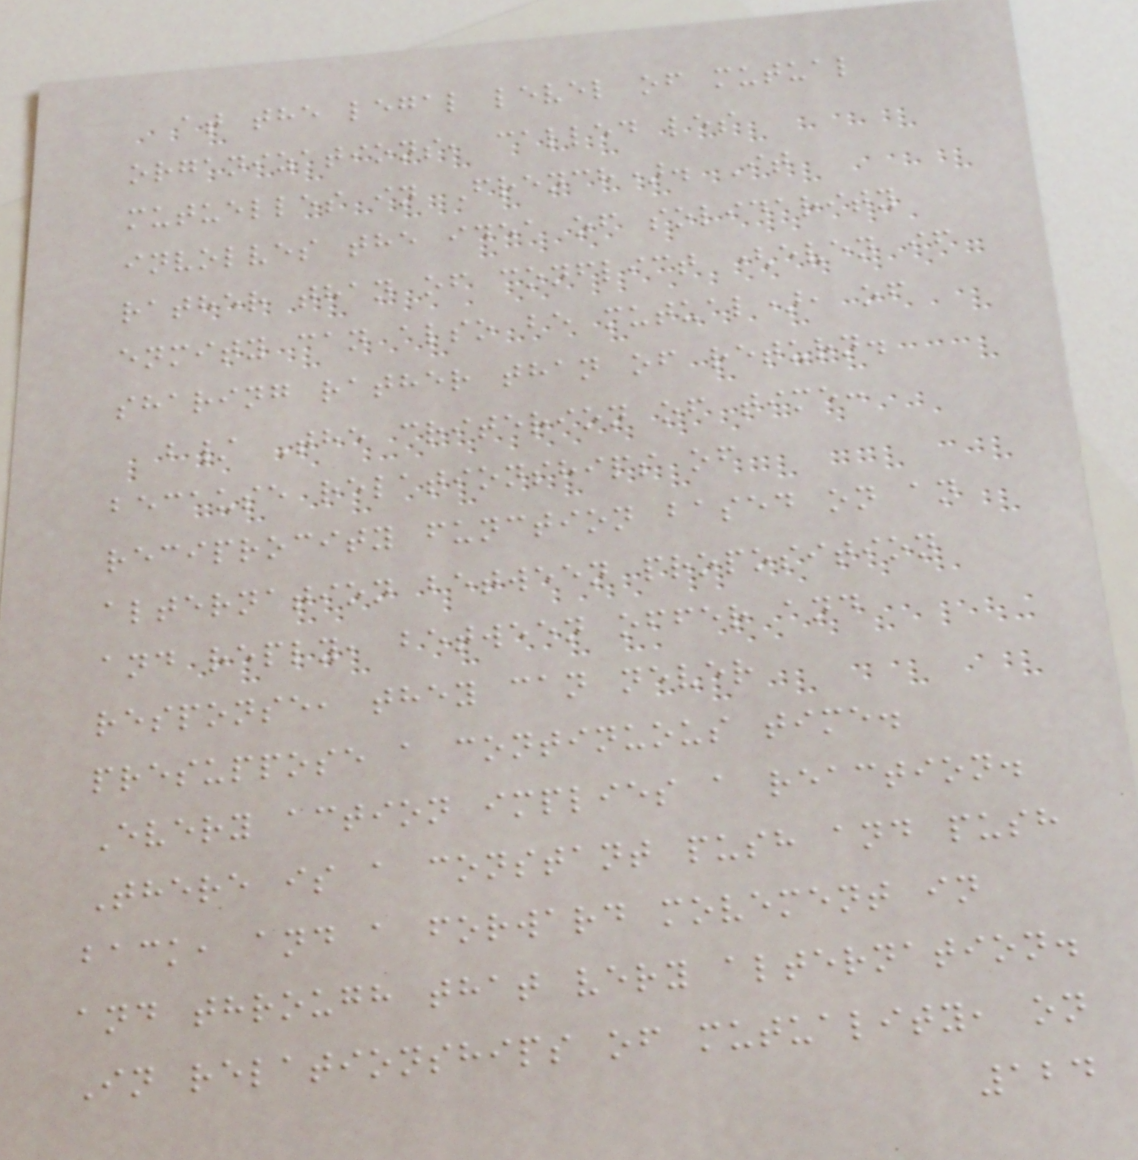at the legal level of mutual
organizations, called les
mutuelles in French). It
involves the idea of solidarity
rather than of conflict (even if
enmity can also be mutual), of
sharing rather than of return.
b/ The criterion of time:
because relationships of
reciprocity function based on an
alternation between proposition
and reply, between offer and
response, they can never
presuppose a continuous time.
Every action implies a reaction.
There is a constant push and push
back, and a forward movement in
and through that very alternation.
In relationships of mutuality, on
124
